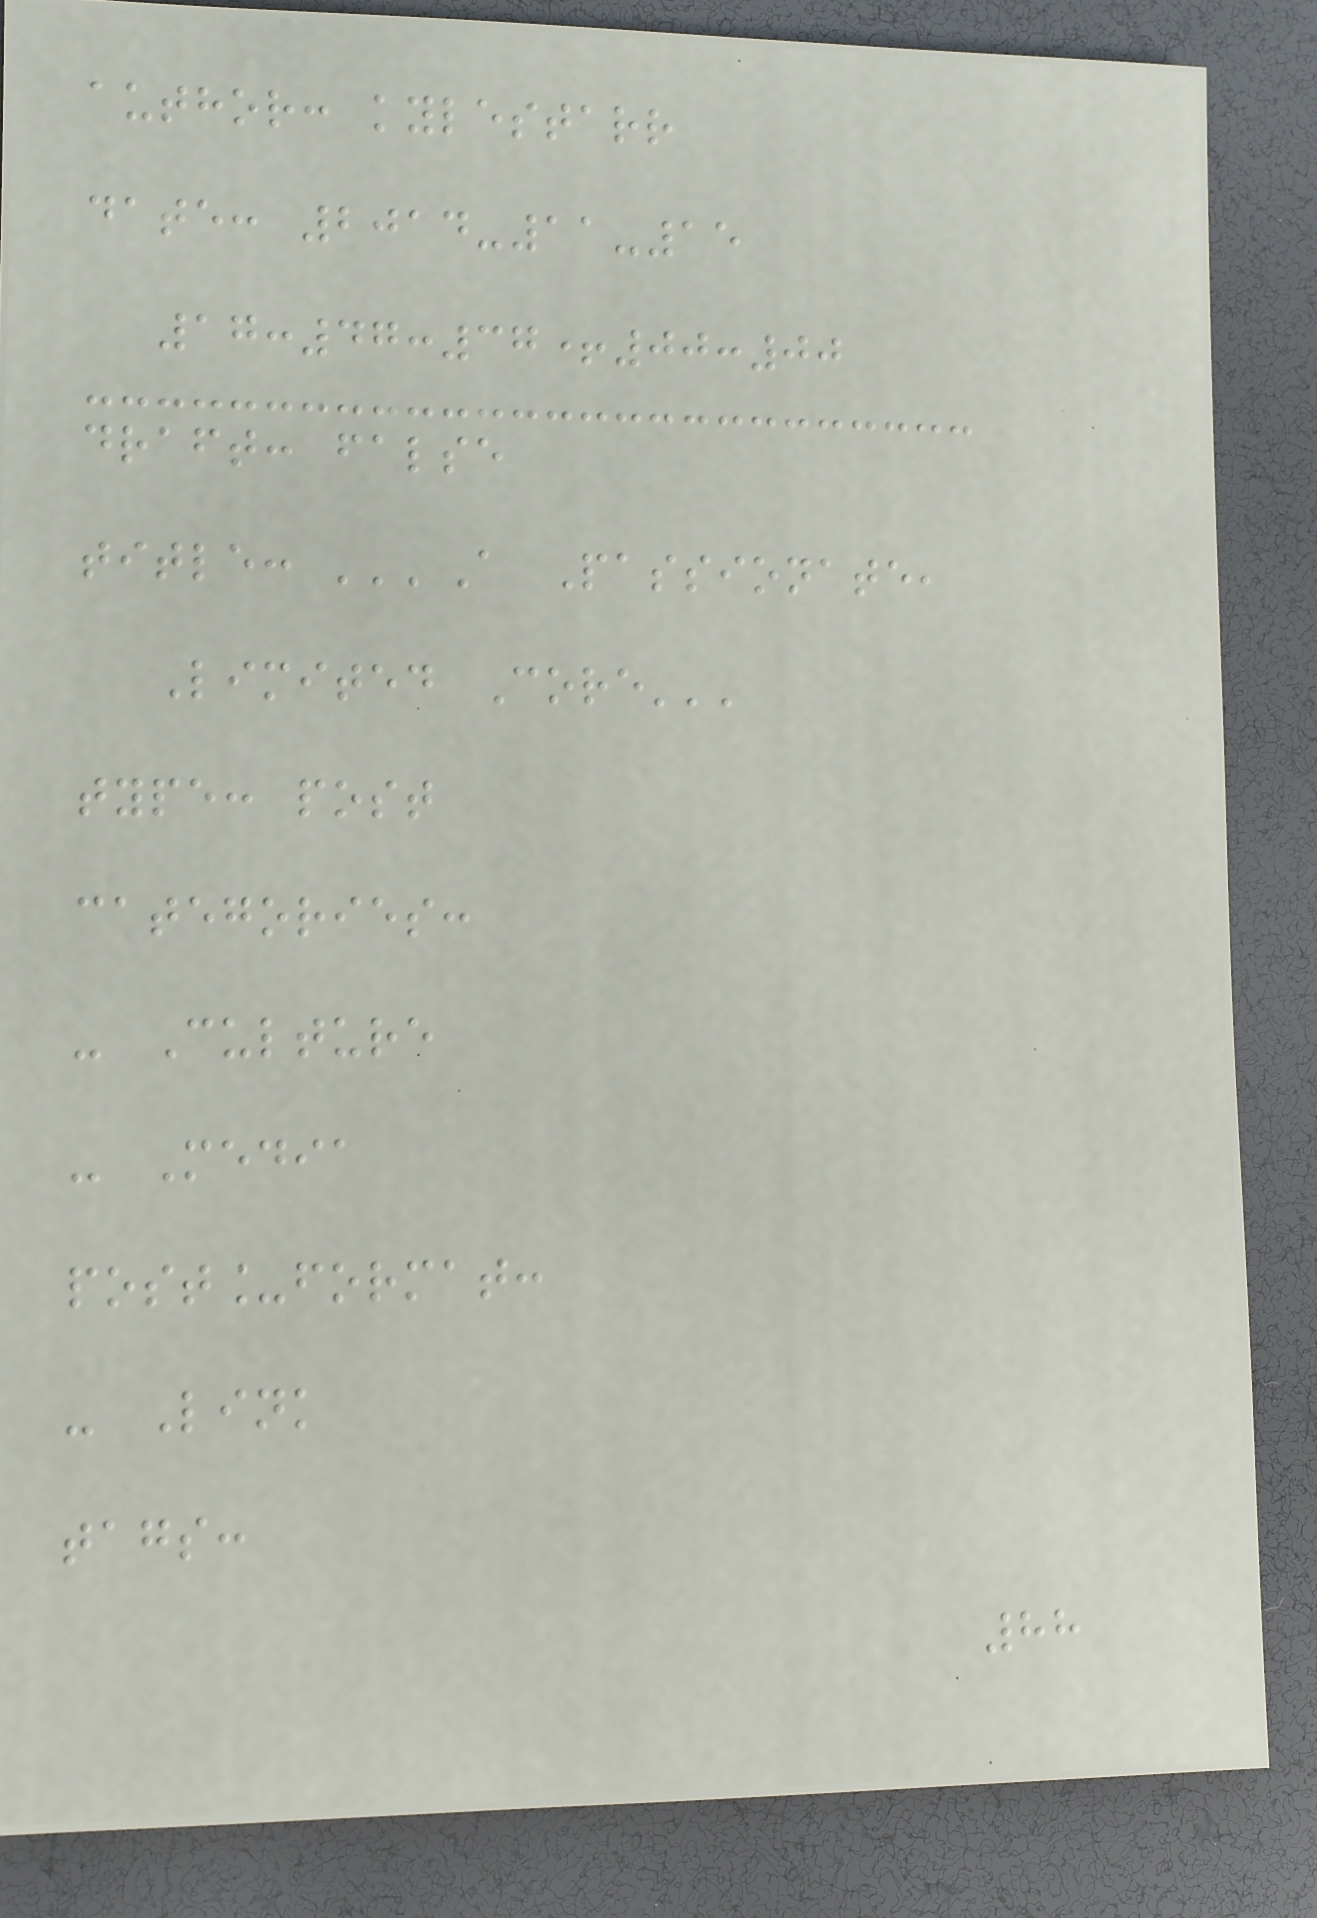author: kylestarr
date: 2014-11-15
17:47:37+00:00
draft: false
title: '''A Passionate,
Limited Core'''
type: post
categories:
- Culture
- Media
post_format:
- Link
tags:
88
